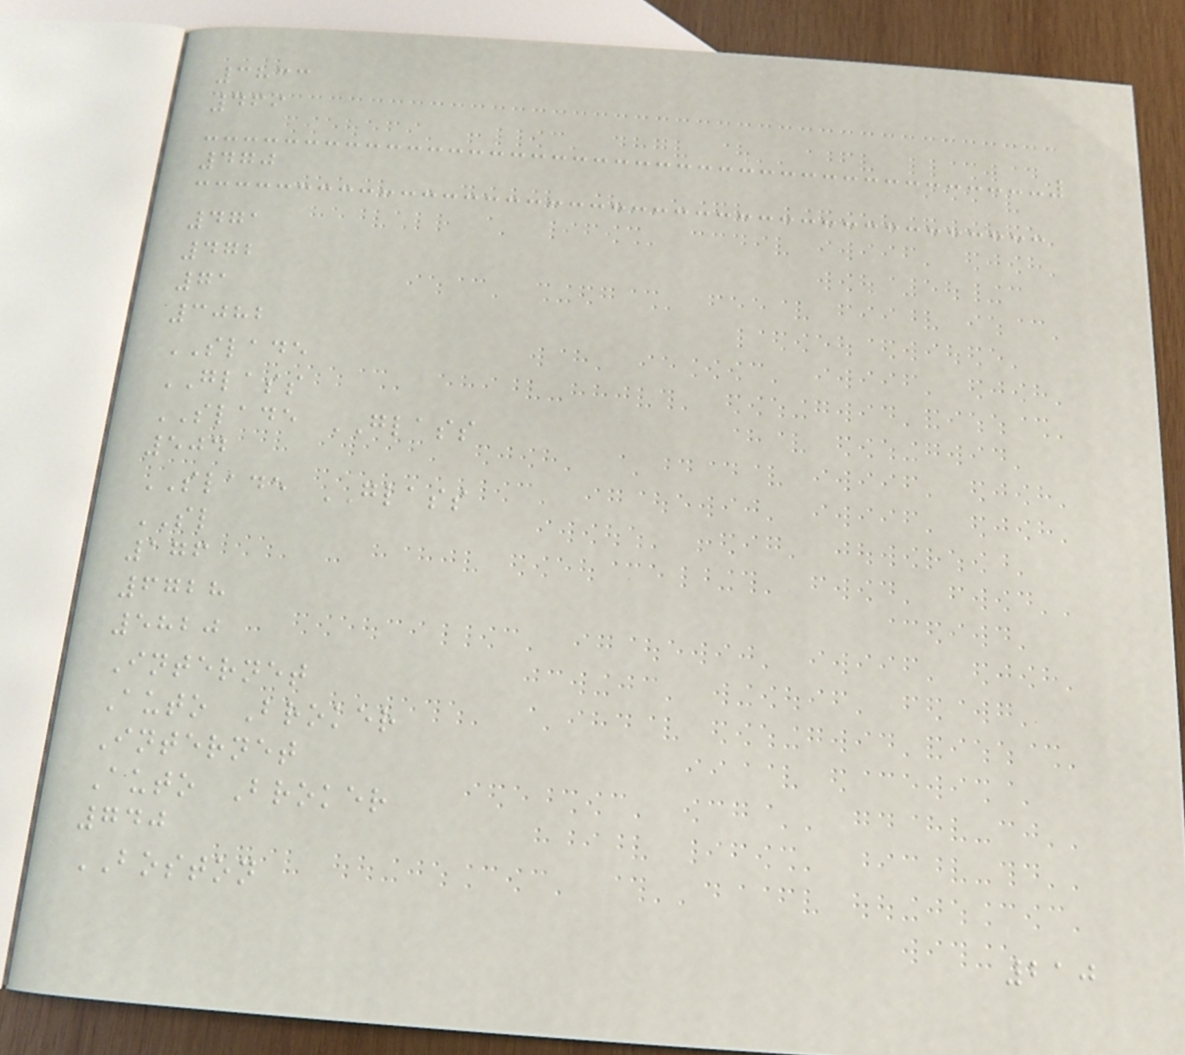3833
469
470
471
472
71
3082
SLADE
GLASS
SLADE GLASS
504
SLADE GLASS
SL
176
6728
5820
Internet
Auto Broker
Internet
Auto Broker
740
BOSTON
210
